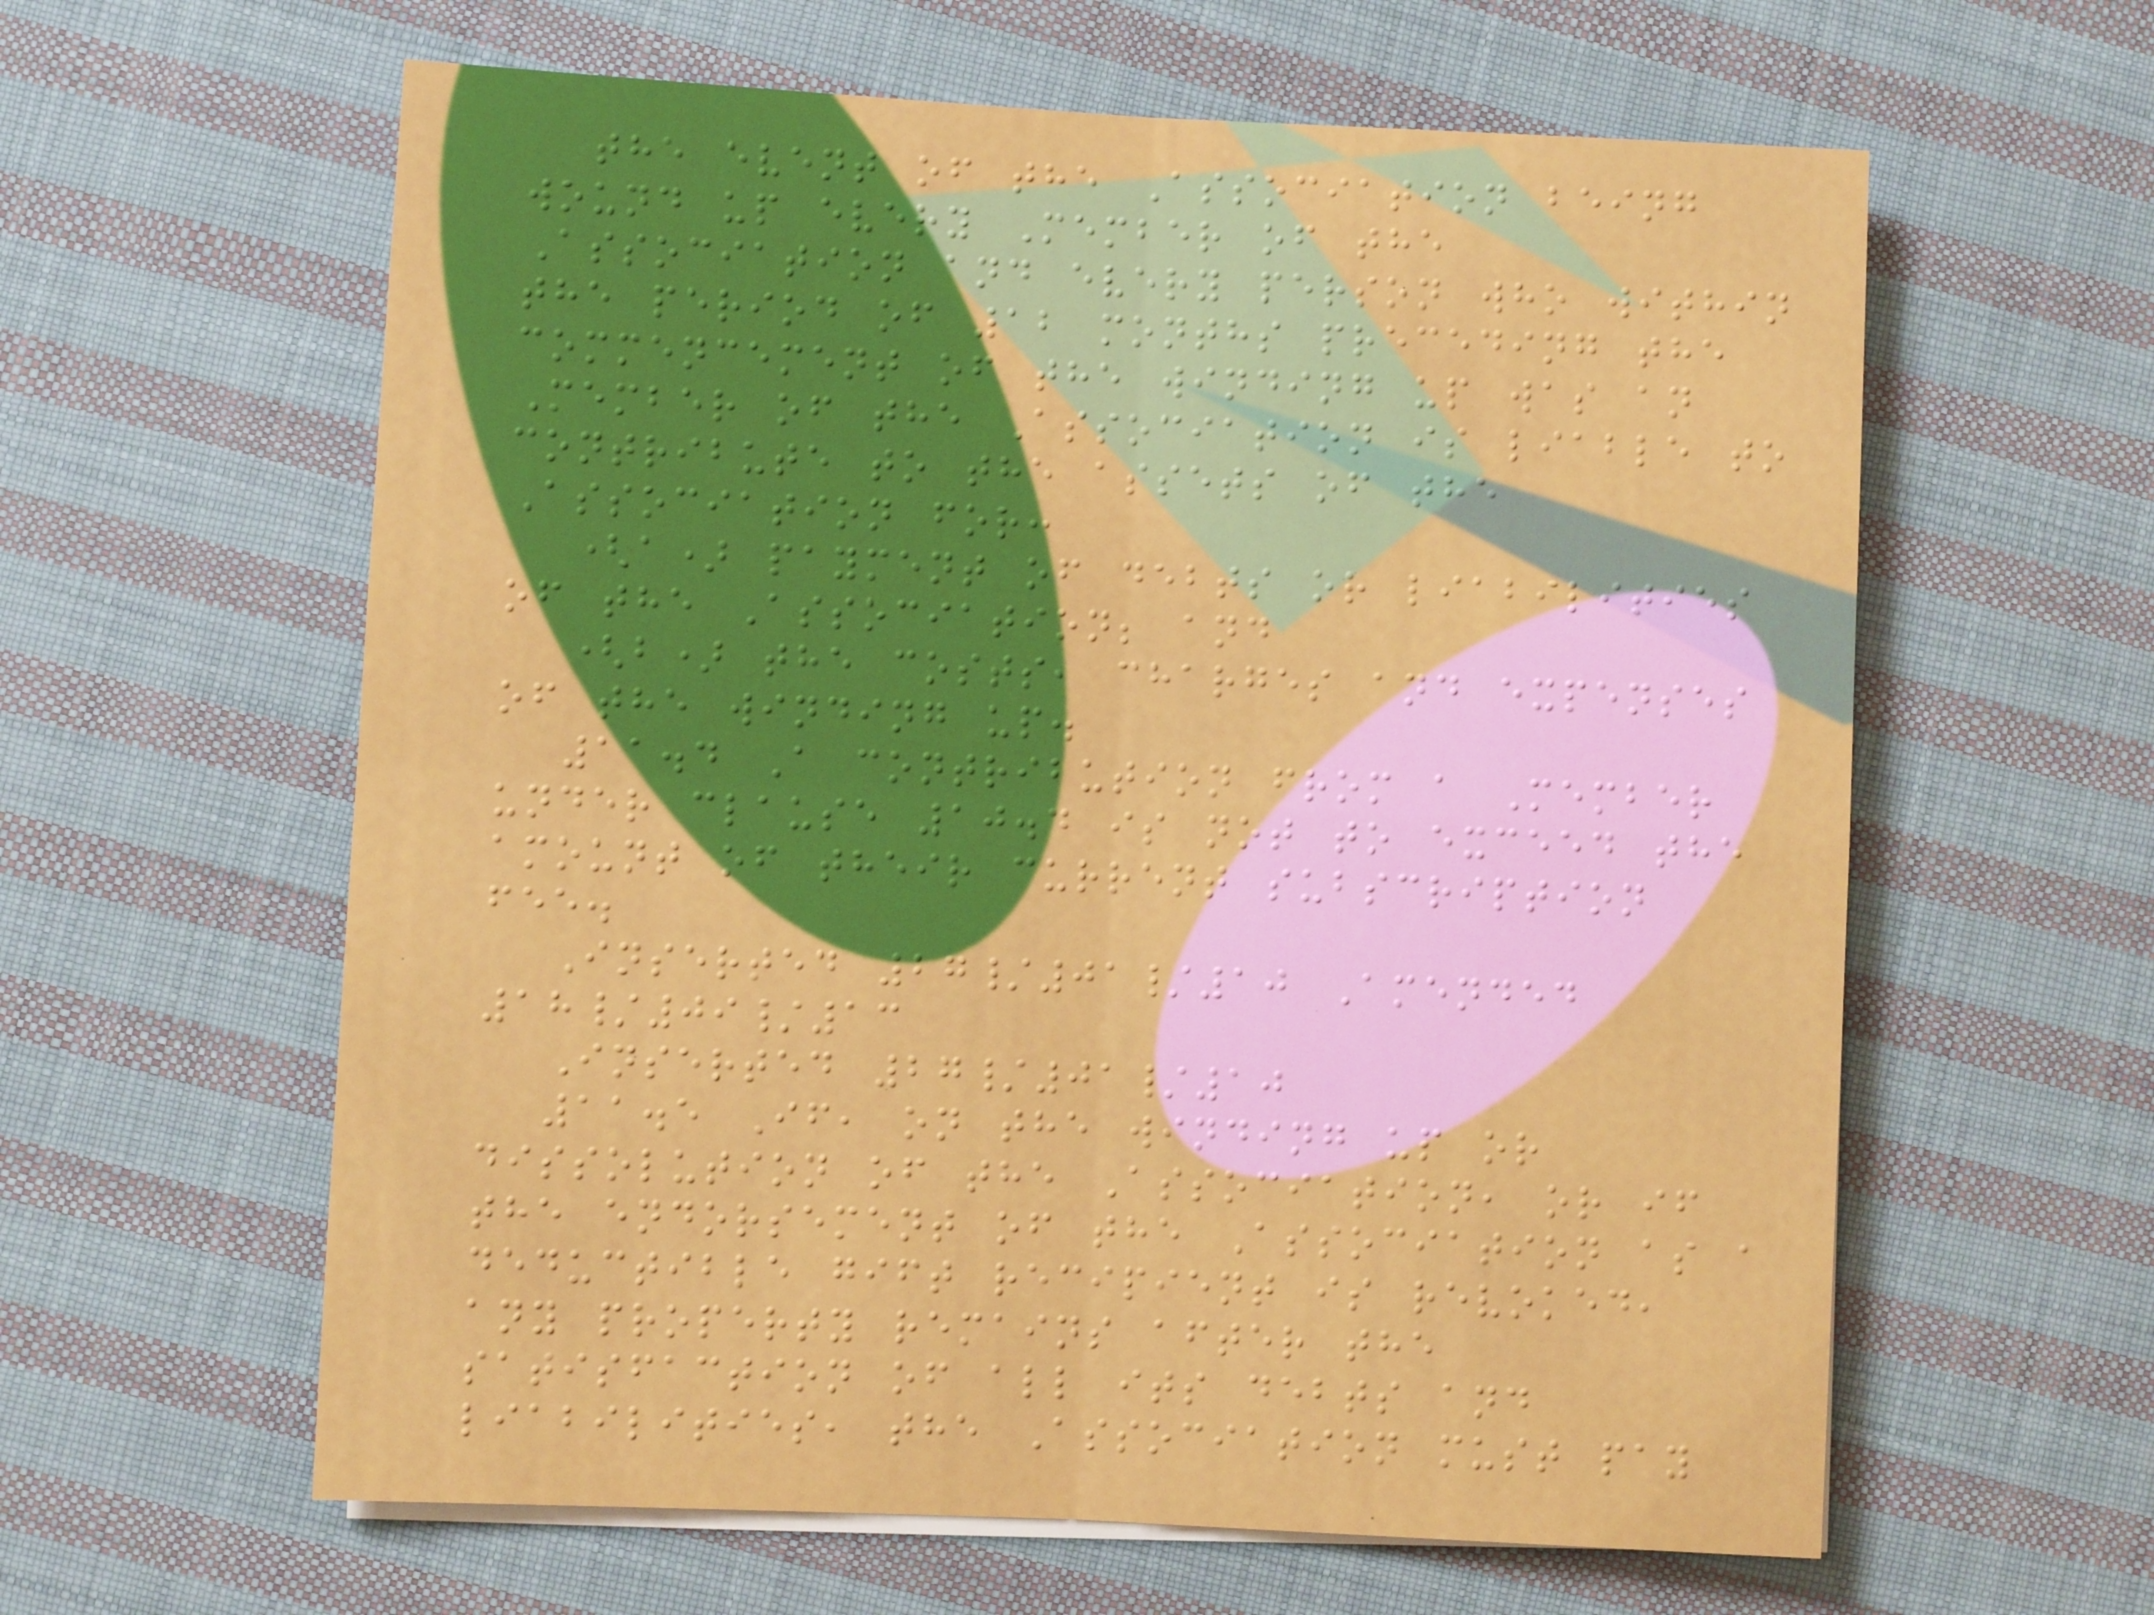the event of the Association being
wound up every Member of the
Association and every person who within
the period of 12 months preceding the
commencement of the winding up was an
Member of the Association is liable to
contribute to the assets of the
Association for:
(a) payment of debts or liabilities
of the Association; and
(b) the costs, charges and expenses
of the winding up.
11.4 A contribution from a Member
under clause 10.4 is not to exceed the
amount of their current subscription
fee.
Inserted 27/01/10 Amended
18/09/13
Inserted 27/01/10
11.5 If, on the winding up or
dissolution of the Association, or if
the endorsement of the Association as a
deductible gift recipient is revoked,
any property remains after the
satisfaction of all its debts and
liabilities, the Association must pay
